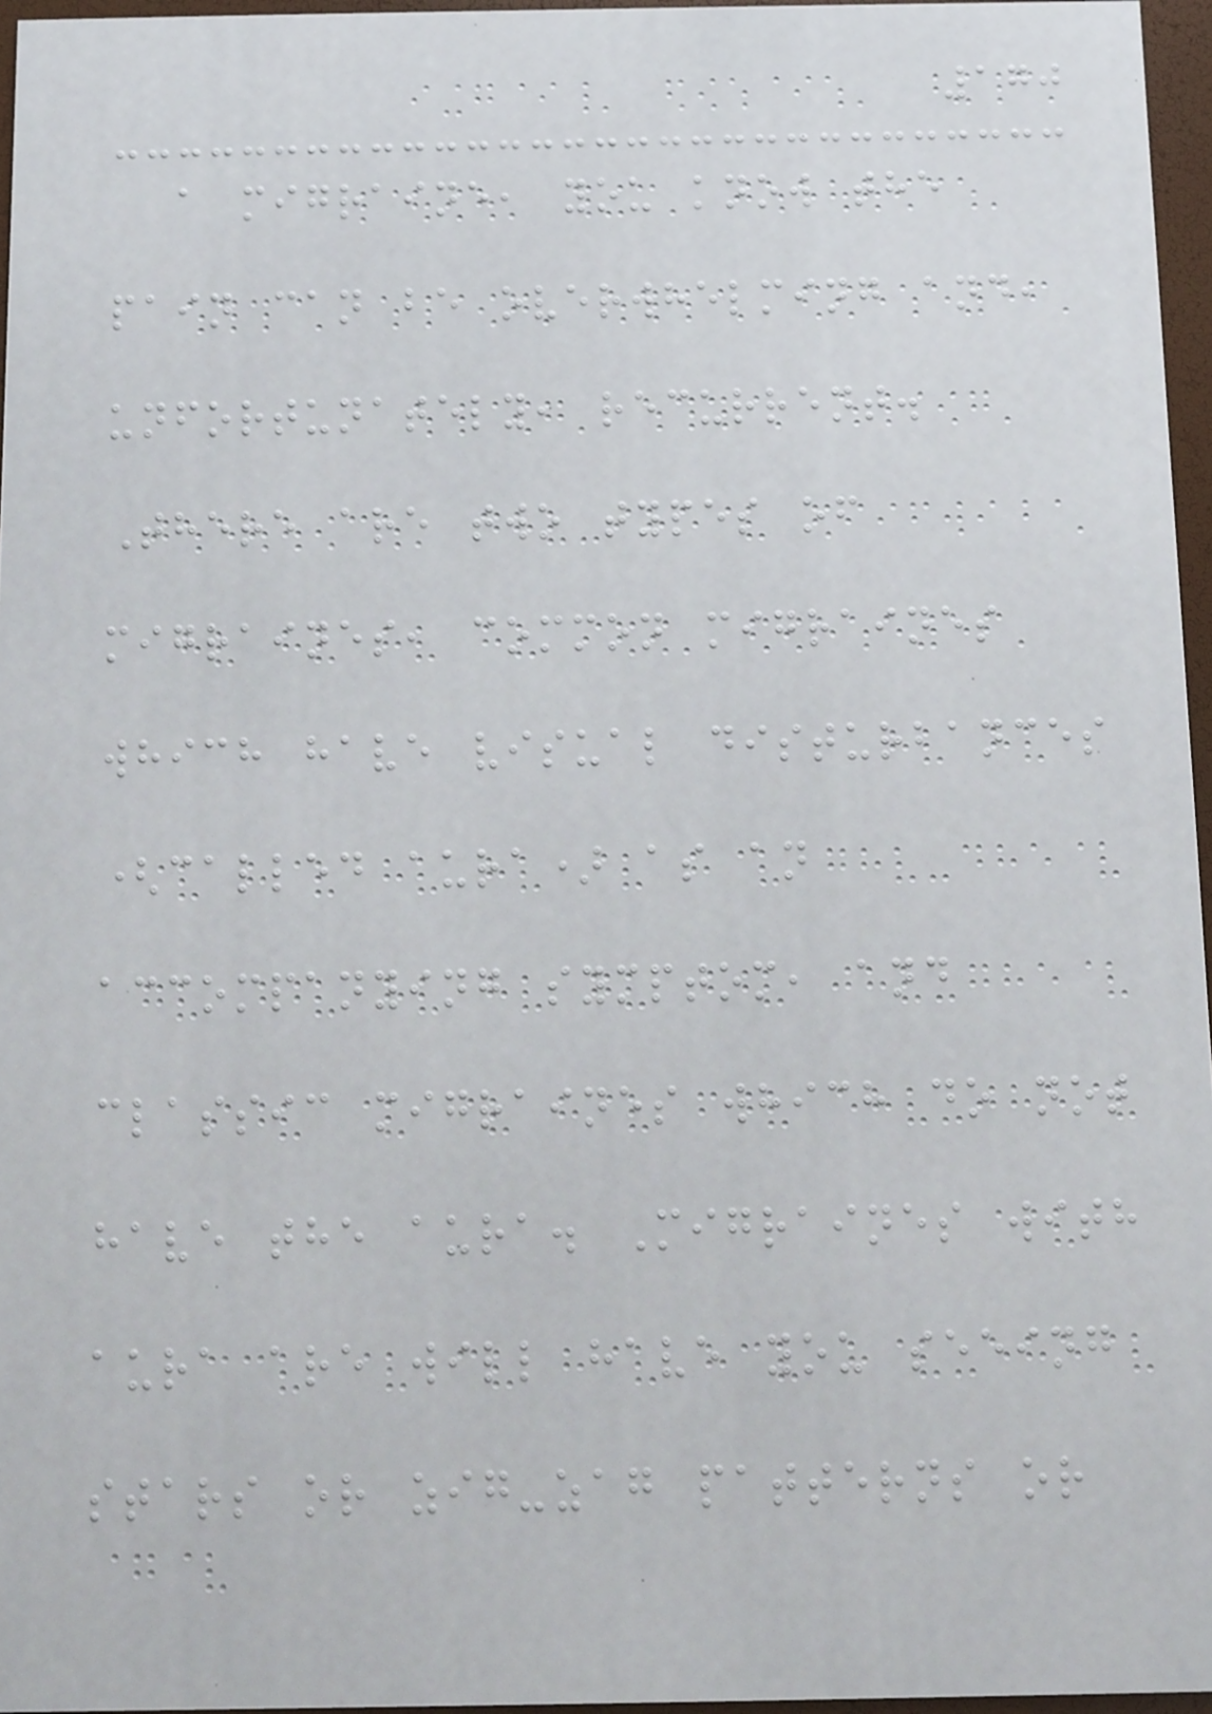170
a migraine, you know the
pain can be overwhelming and,
unfortunately, recurrent.
There are two types of
migraines, common migraines
which have visual disturbances
(called aura) as an
accompanying symptom, and
classic migraines which do not
have the aura. Migraines with
aura are will have you seeing
stars or zig-zag patterns or
